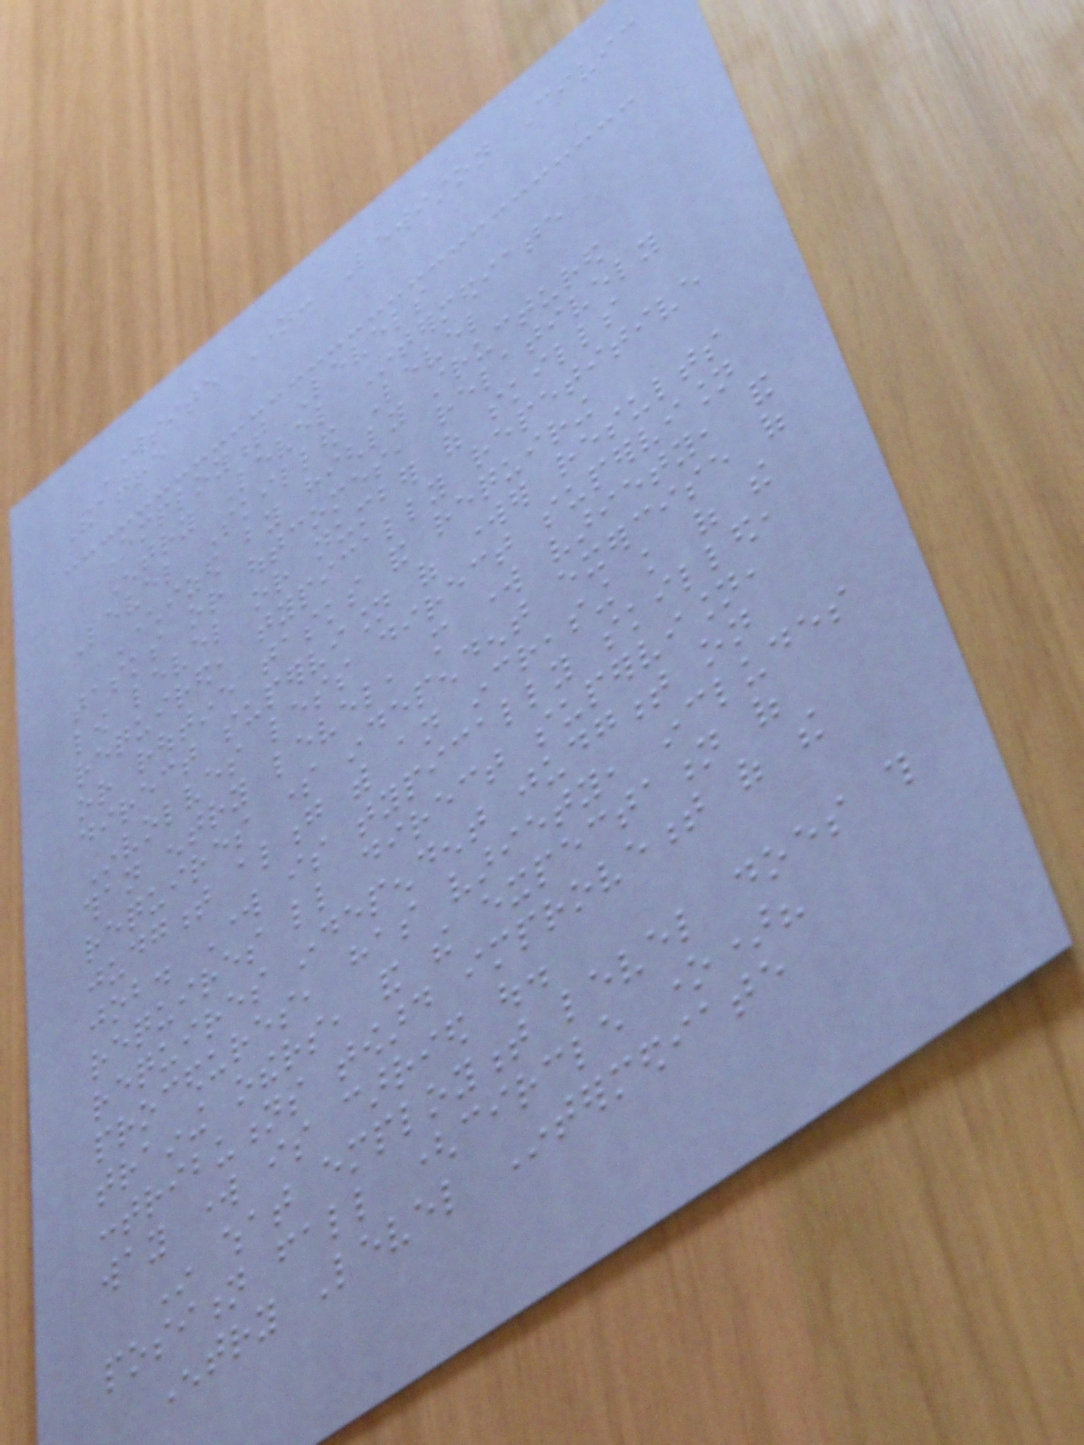Worksite Name: Lewiston Civic
Theatre
Employment Levels
Entry Level Intermediate
Level Skilled Level
Characterized by highly structured
tasks or outcomes, relatively
low level or number of skills
required, typically repetitive
or routine tasks and requiring
direct supervision of worker results
Involves less direct supervision
than entry level, more work variety, and
requires some independent exercise of
judgment along with an increasing knowledge of the
job. Work is typically skilled,
requires little direct supervision,
requires independent judgment on
procedures, has variety, includes
training others, and the expectation of
contributions toward improvement of the
way work is carried out.
In what employment level does this
position fall (circle one)?
Entry Level Intermediate
